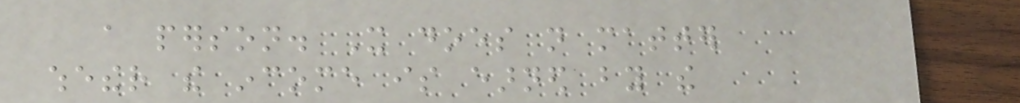a person. It does not matter
whether the income is earned by the
